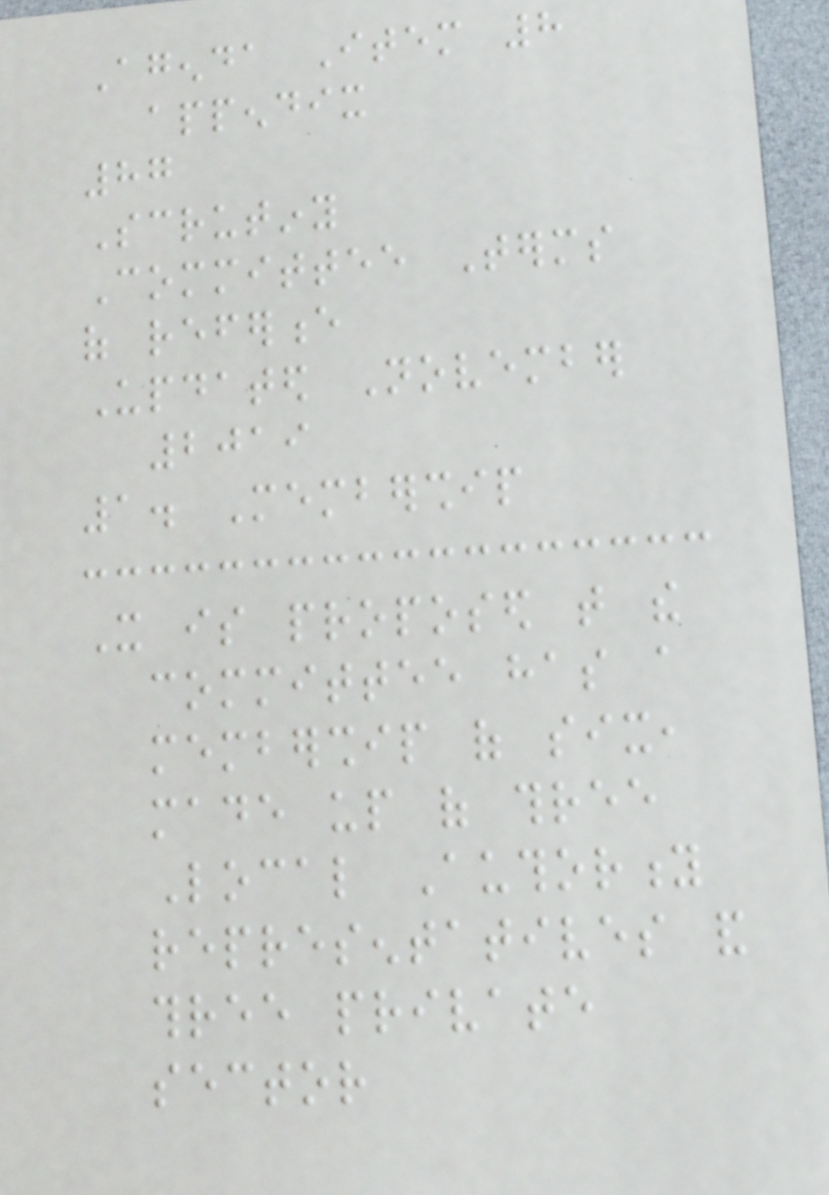Agenda Item 8
appendix
87
Scrutiny
Committee Terms
of reference
Updated November
2019
1. Membership
It is proposed that the
committee has a
membership of six,
made up of three
Local Authority
representatives and
three private
sector
